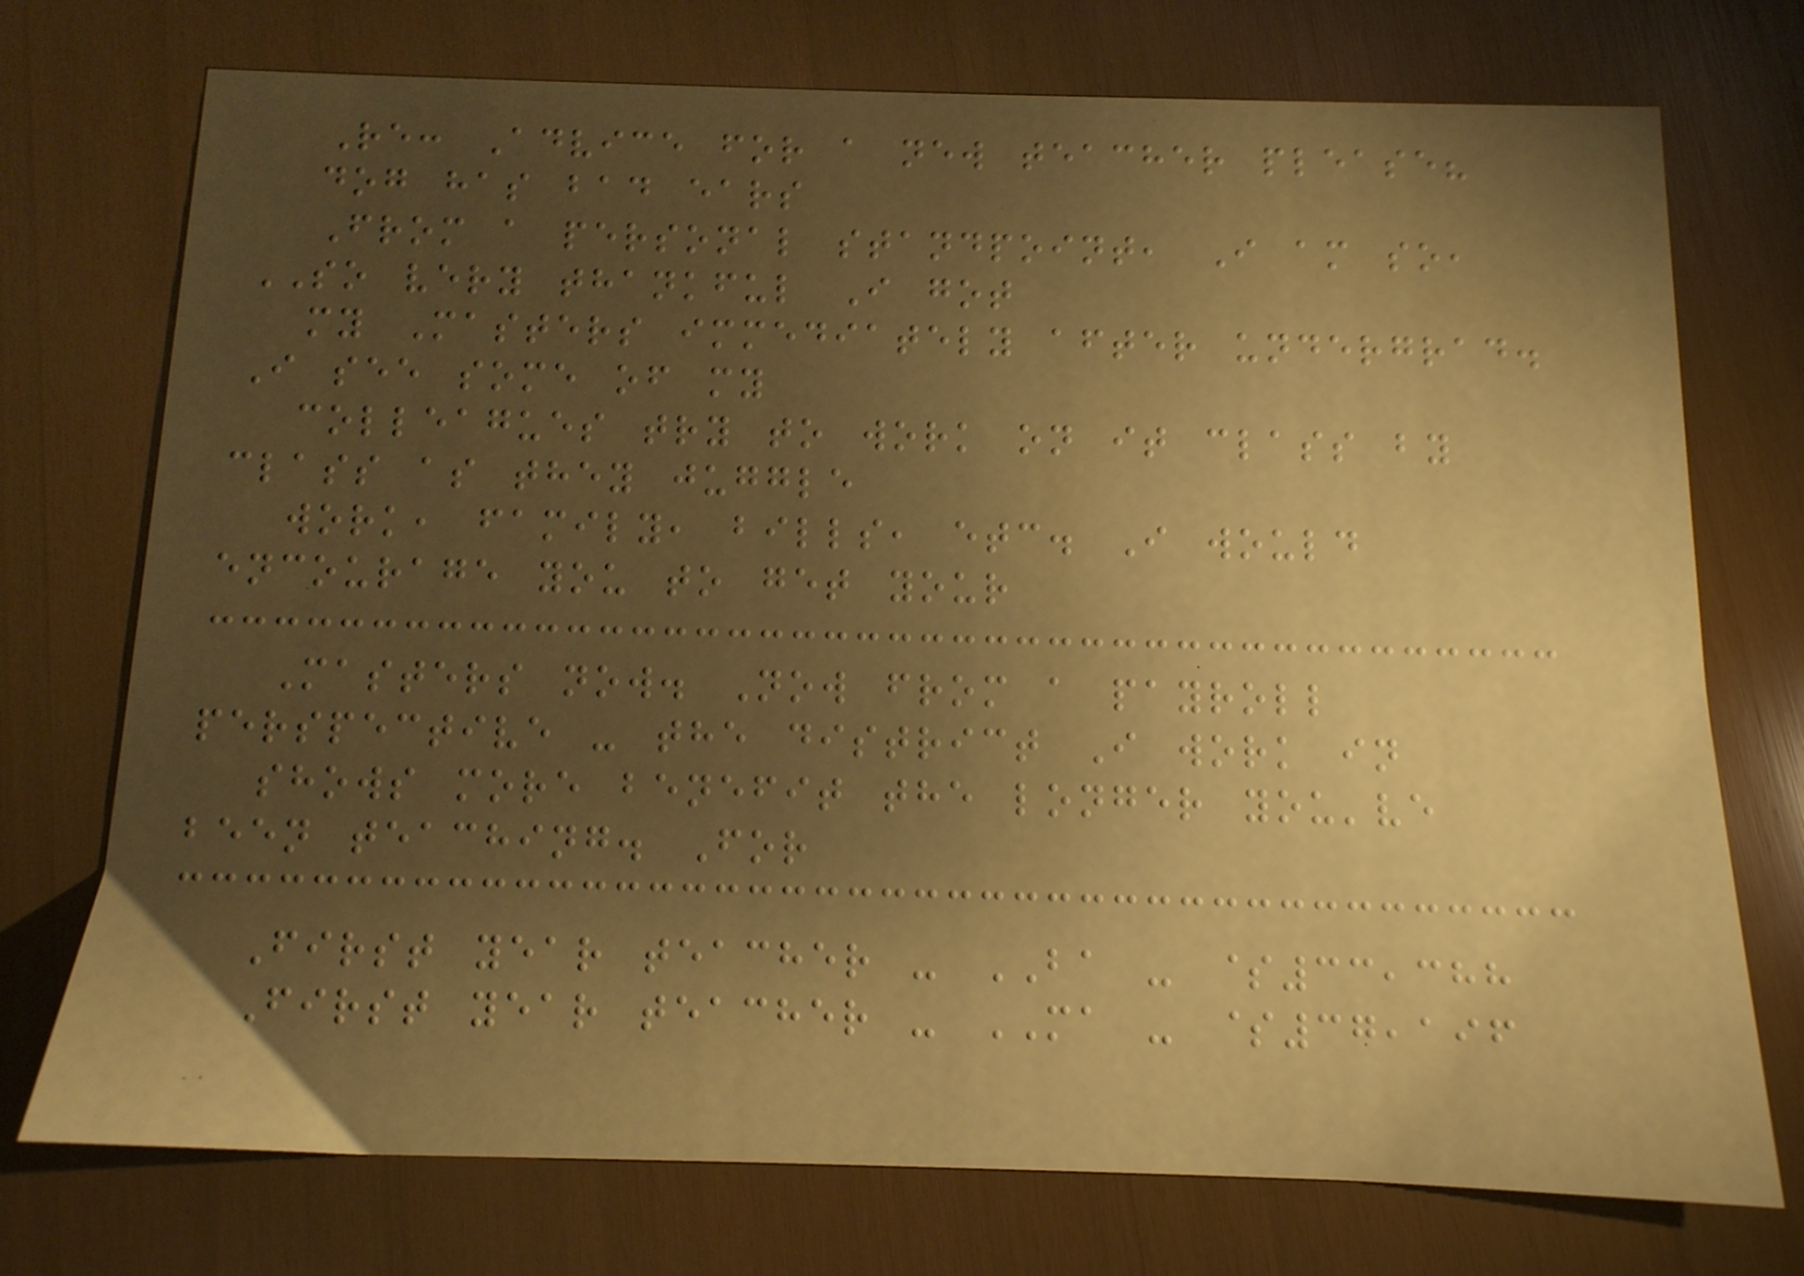Re: Advice for a new teacher please?
dog has bad ears
From a personal standpoint, I am so,
SO very thankful I got
my Masters immediately after undergrad.
I see some of my
colleagues try to work on it class by
class as they juggle
work, family, bills, etc. I would
encourage you to get your
Masters now. Now from a payroll
perspective - the district I work in
shows more benefit the longer you've
been teaching. For
First year teacher - BA - $33,388
First year teacher - MA - $37,196
